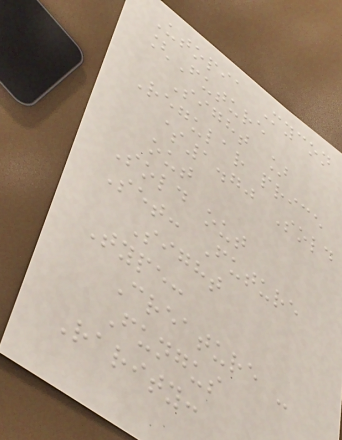Utopia Mycon
[Future
Sight ]
Regular price
$1.70 Sold
out
Sold out
Set: Future
Sight
Type:
Creature -
Fungus
Rarity:
